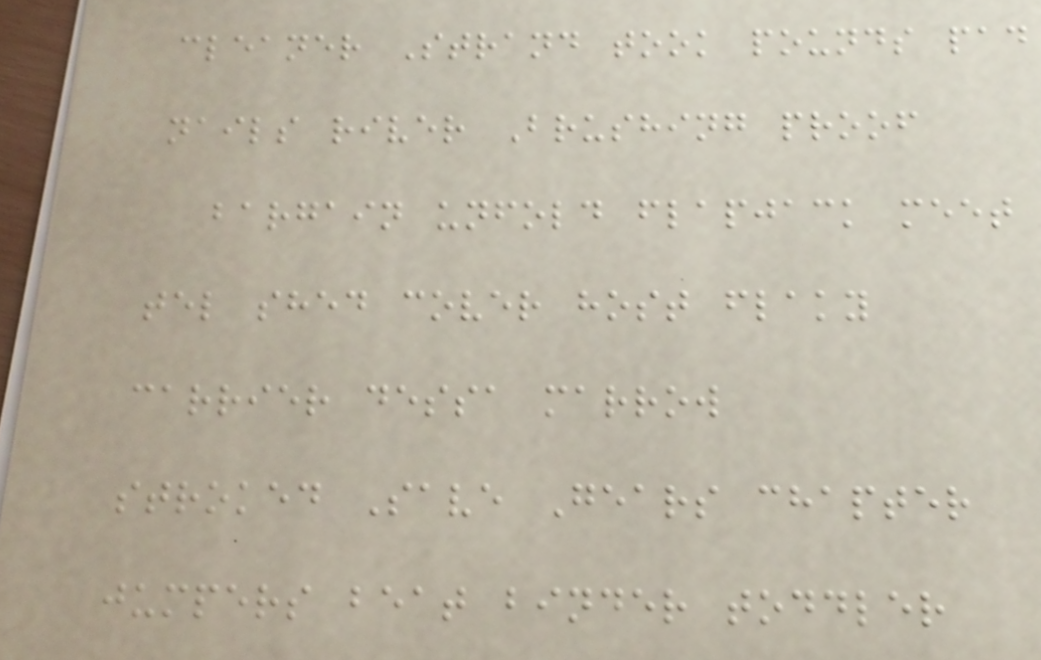cleaner Strand took pounds pad
nails river Brushing proof
bargain unfold flapjack meet
tel shed cover host flaky
carrier dessa marrow
stroked Save Gears chapter
jumpers beat binder toddler
